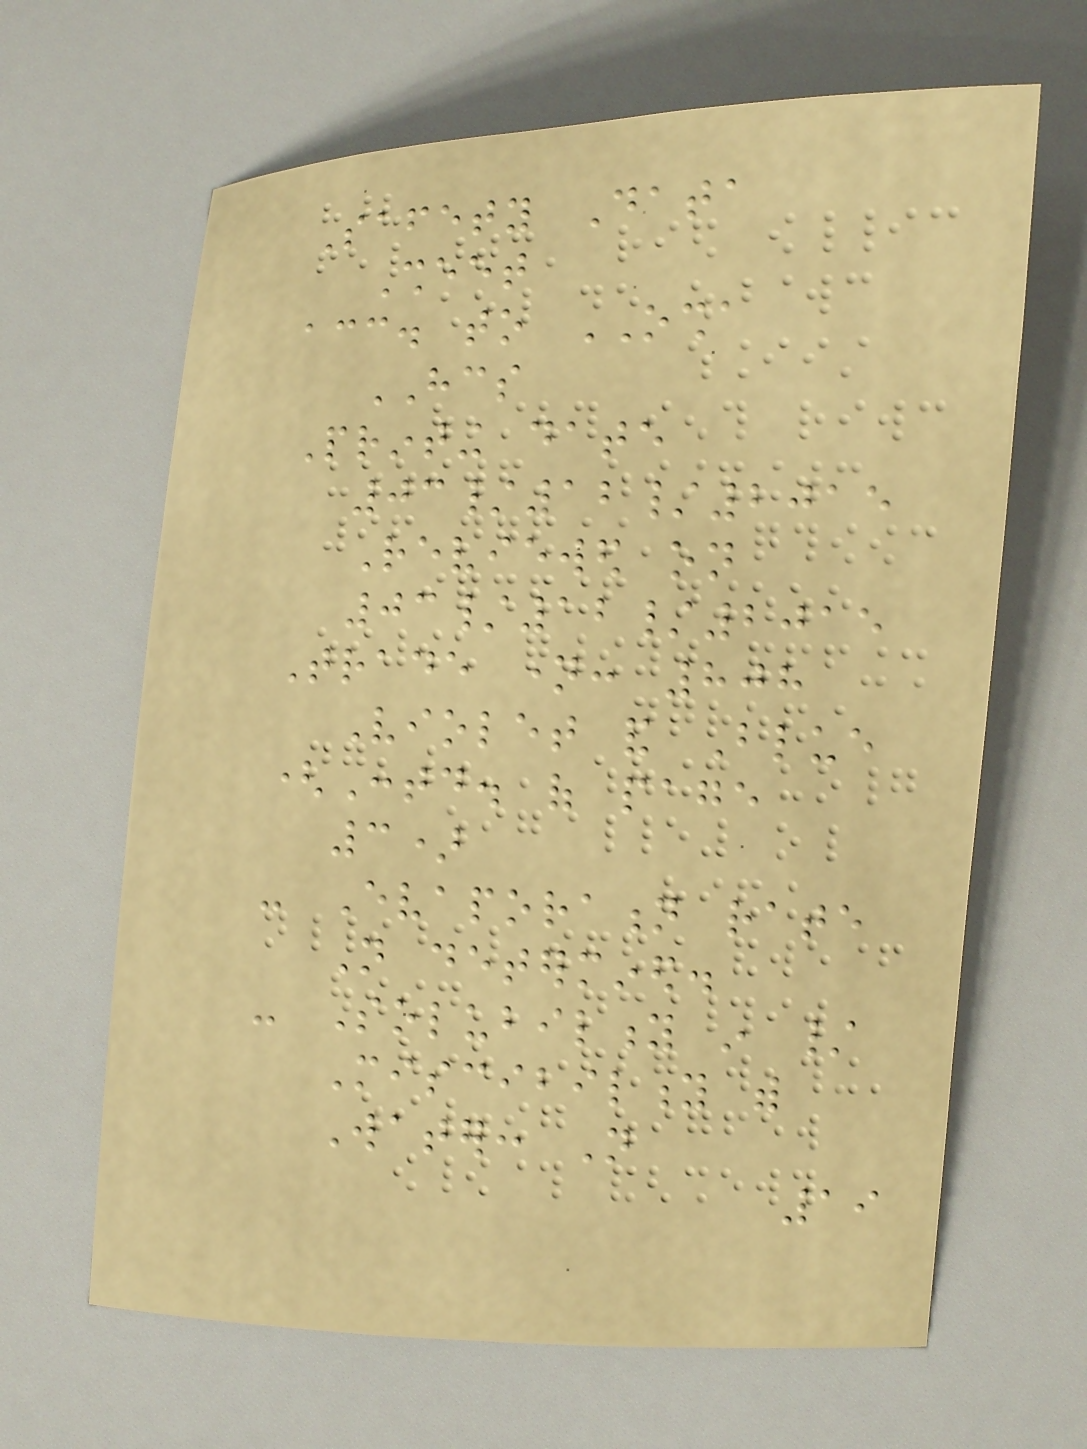Safety Data
Sheet
acc. to OSHA
HCS
Printing date
03/12/2015
Reviewed on
03/12/2015
Trade name: 808
Violet and Blue
(Contd. of page
3)
- Evaporation rate
Not determined.
- Solubility in /
Miscibility with
Water: Not
19
